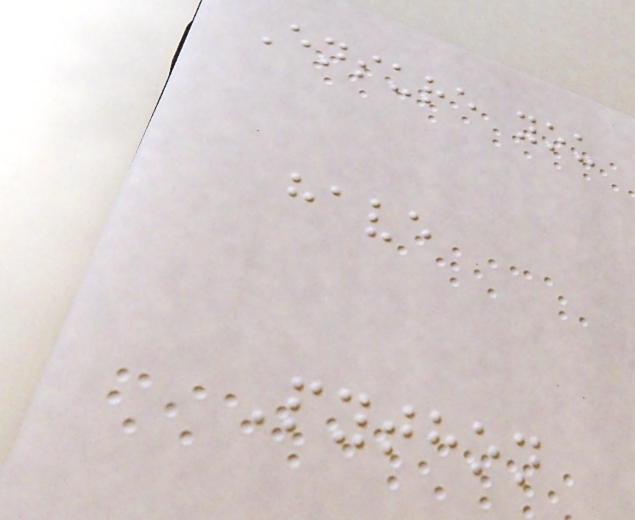Ensure you
have
Python
